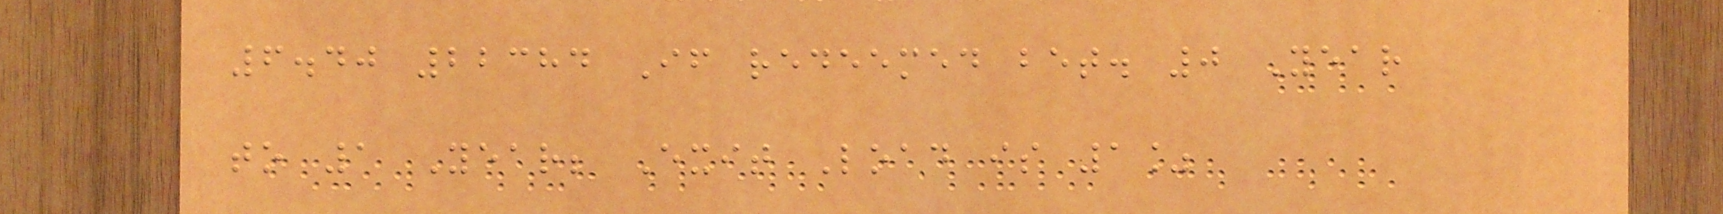6.40 22384 If redeemed bet. 0 Year
to 1 Year; Exit Load is 1%
